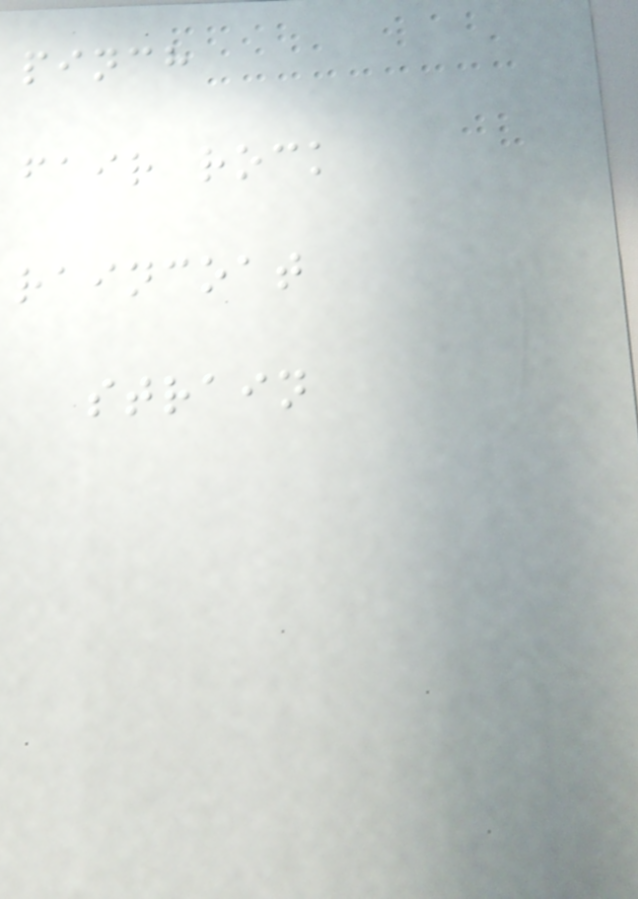pinch
fair rock
raincoat
strain
